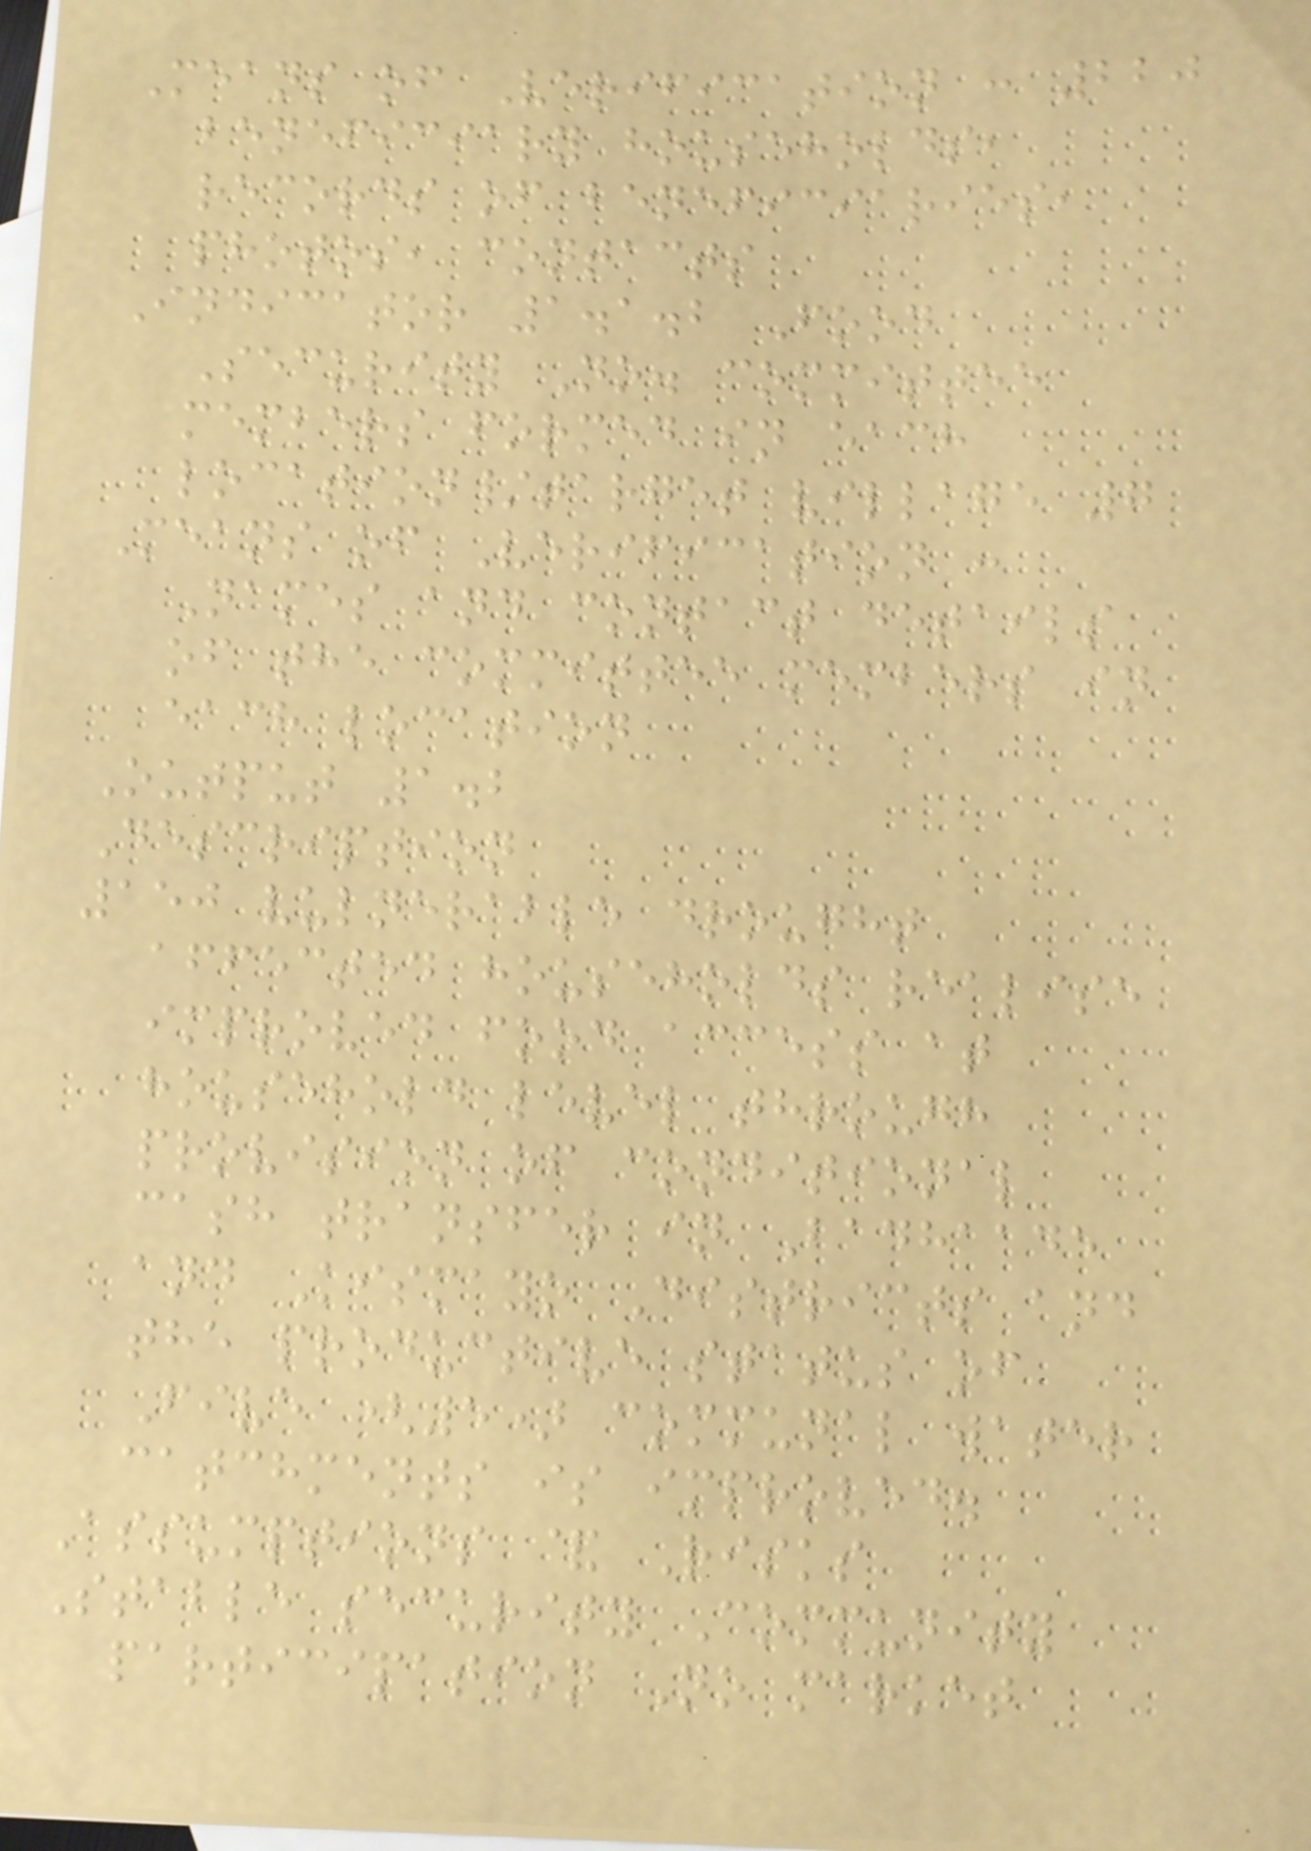Means of Verification : 220
beneficiary households,
records of beneficiaries,
photos, contacts
Indicator 1.1.2 Food
Security No. committee
members formed in each
location/target village 7
Means of Verification :
Names and contact details
of the committee members in
each location
Output 1.2
Description
150 vulnerable drought
affected households realise
improved food access at
household level through
provision of conditional
cash transfer in Badhaade
and Kismayo Districts and
the productive status of
Five (5) communal water
catchments is improved.
Assumptions & Risks
Stable security Community
participation No market
